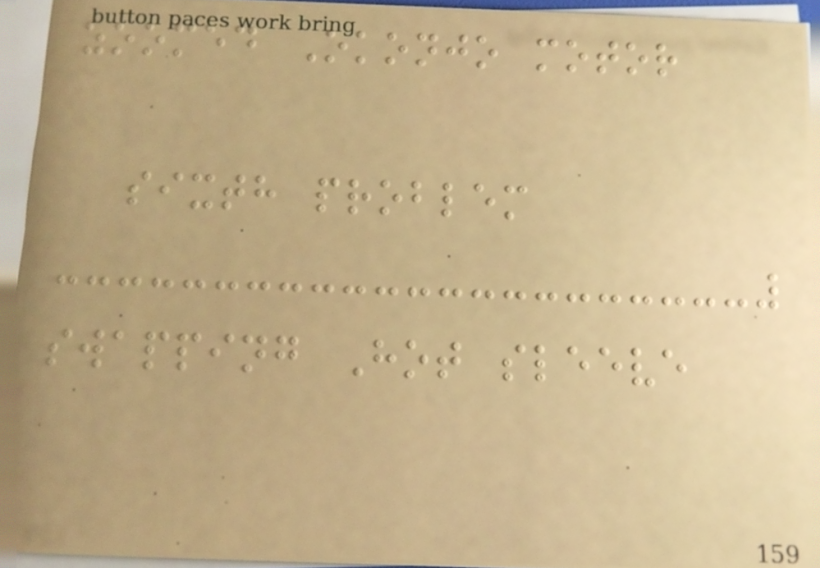zoomed Okonjo motor
sixth problem
swapping Hot sleeve
